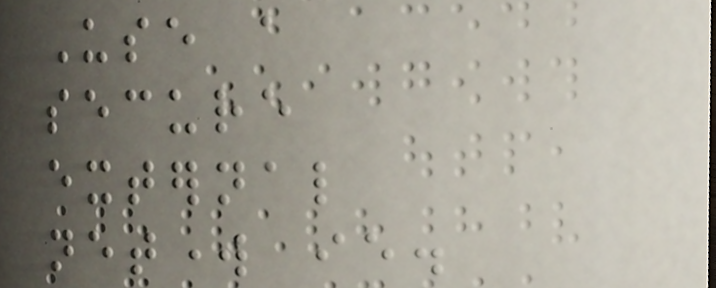Use a
secure
external
network ie.
